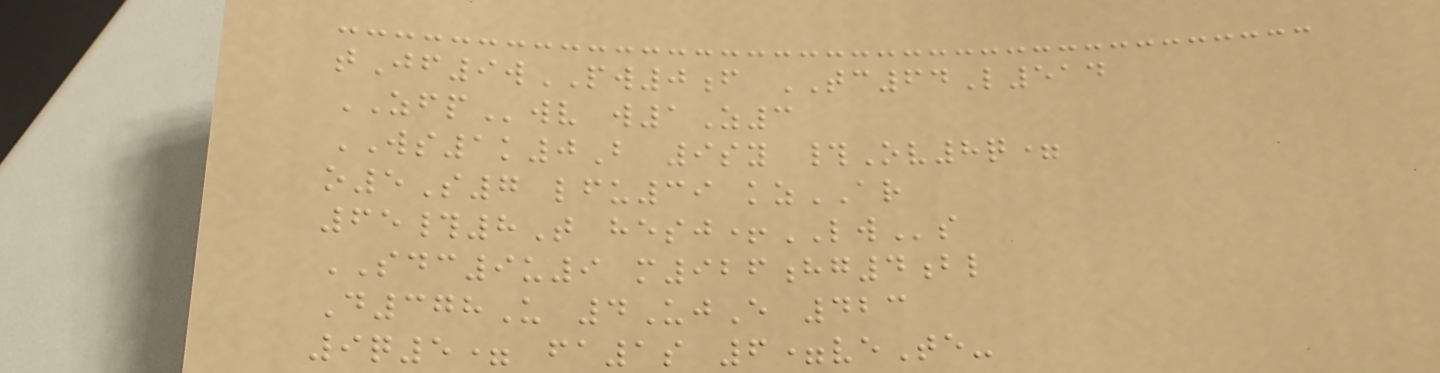tJf9wPW0f TC64L514
ZFPwv w1Z3
WS1k0B 9sy #Ov8q=
o5S7 lfu39 kzAR
65#8T hesj+LWs
SDC9u9 m926hg4bl
D378U 4UjE 423
9q5= fa1s 6=veTe-
